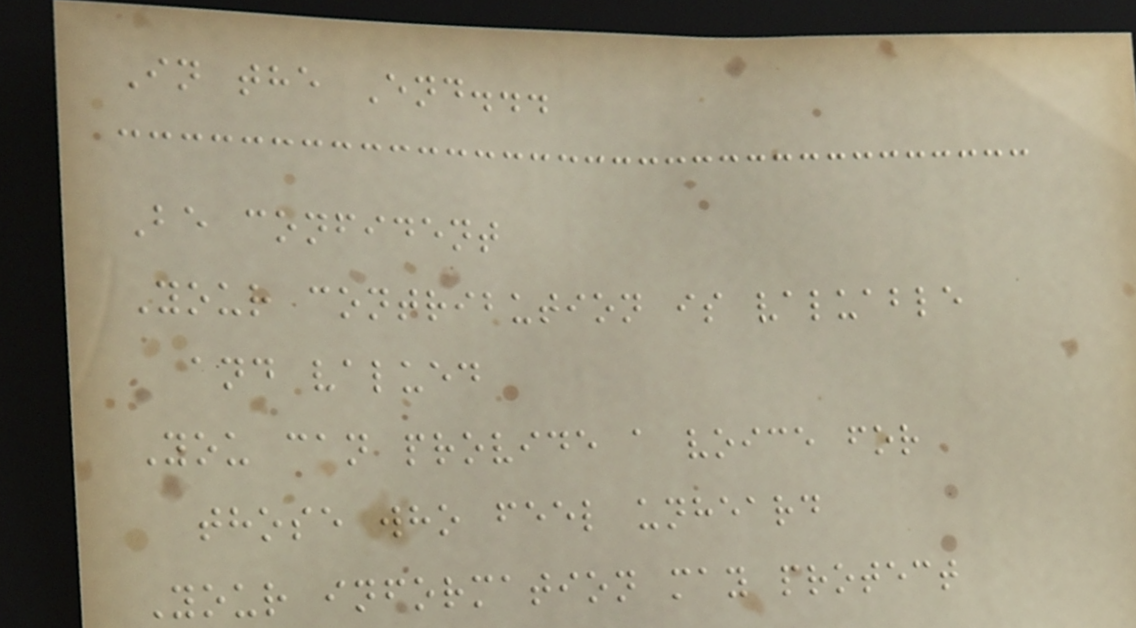In the End...
Be confident
Your contribution is valuable
and valued
You can provide a voice for
those who feel unheard
Your information may protect
